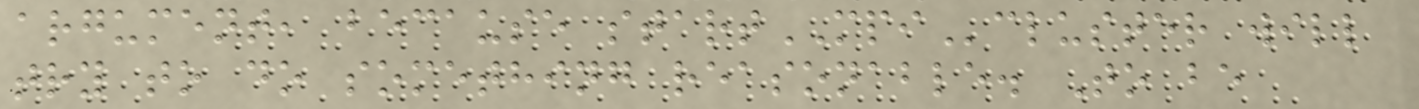argument, because startMPIcluster will
try to do something reasonable. To be
